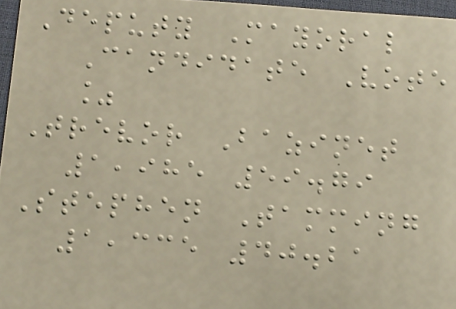Deputy Mayoral
Candidate Vote
%
Trevor Bazinet
1,985 59.79
Stephen Tamming
1,335 40.21
